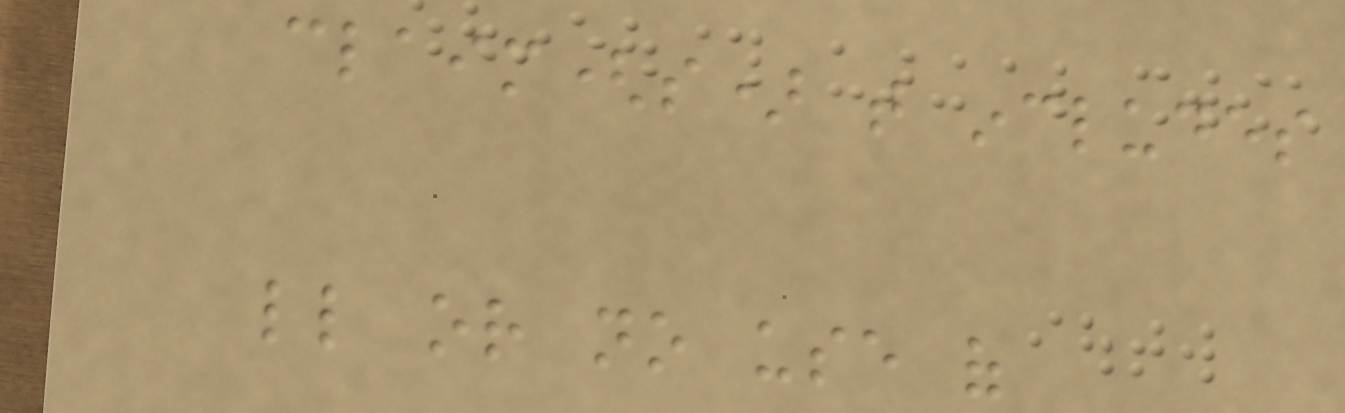claim(s) that includes
little or no use of
